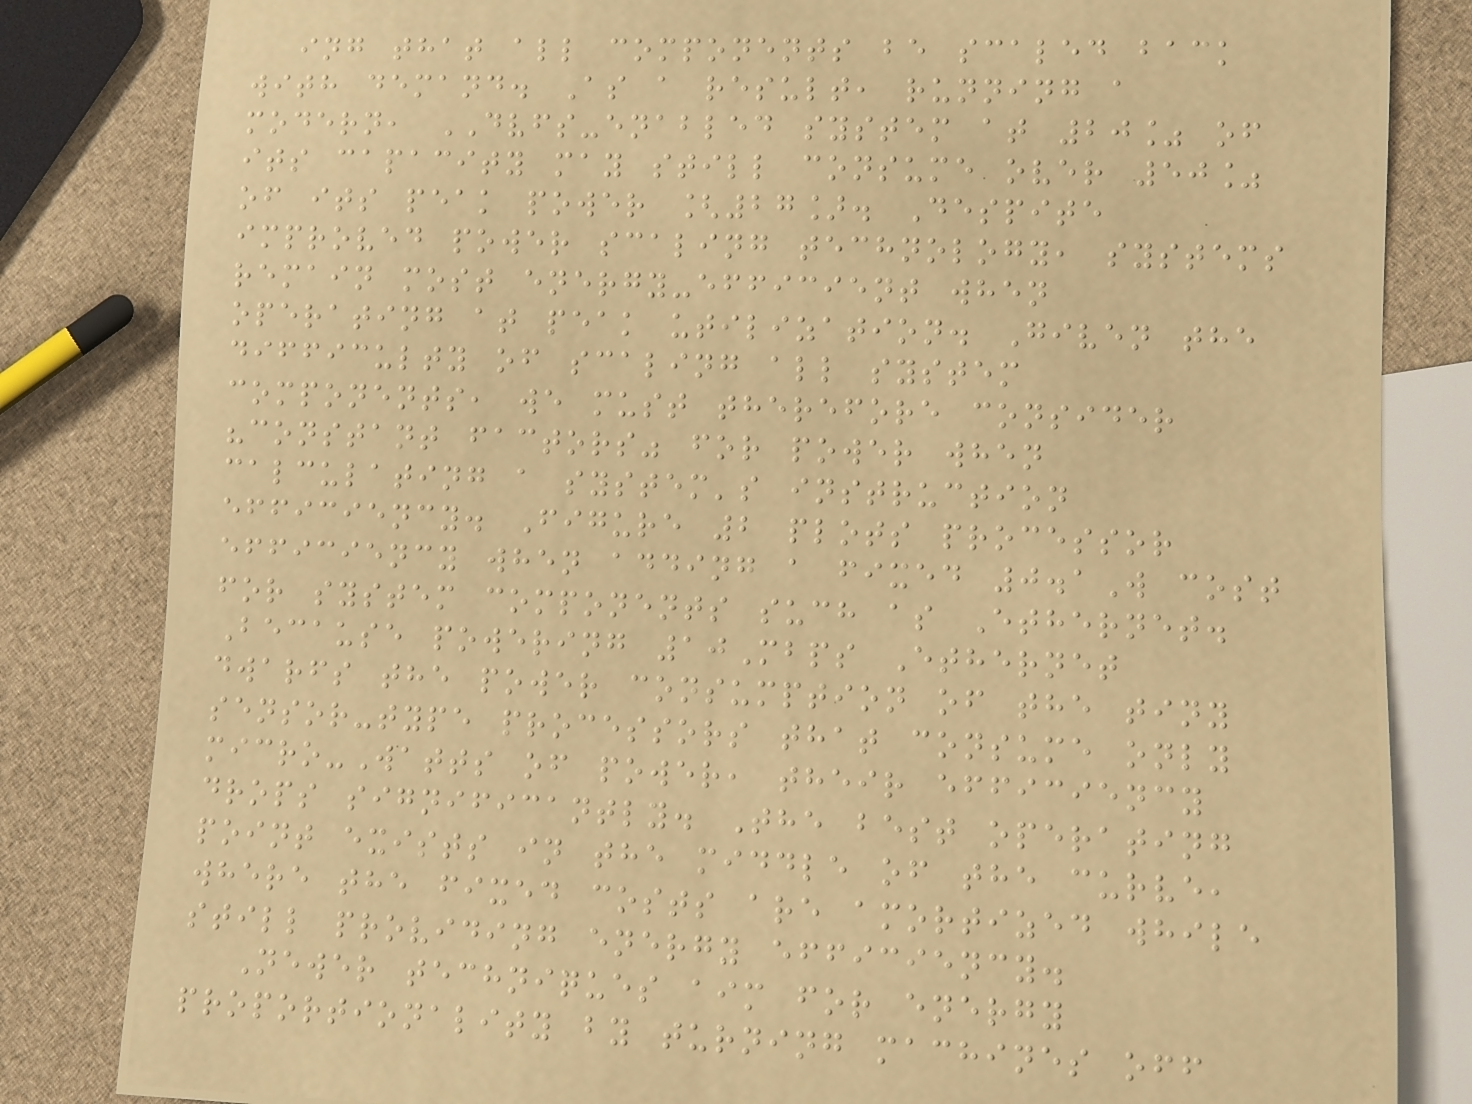ing that all components be scaled back
with demand. As a result, running a
modern, DVFS-enabled system at 20% of
its capacity may still consume over 50%
of its peak power [27]. Despite
improved power scaling technology, systems
remain most energy-efficient when
operating at peak utilization. Given the
difficulty of scaling all system
components, we must therefore consider
"constant factors" for power when
calculating a system's instruction
efficiency. Figure 2 plots processor
efficiency when adding a fixed 0.1W cost
for system components such as Ethernet.
Because powering 10Mbps Ethernet
dwarfs the power consumption of the tiny
sensor-type processors that consume only
micro-Watts of power, their efficiency
drops significantly. The best operating
point exists in the middle of the curve,
where the fixed costs are amortized while
still providing energy efficiency.
Newer techniques aim for energy
proportionality by turning machines off
